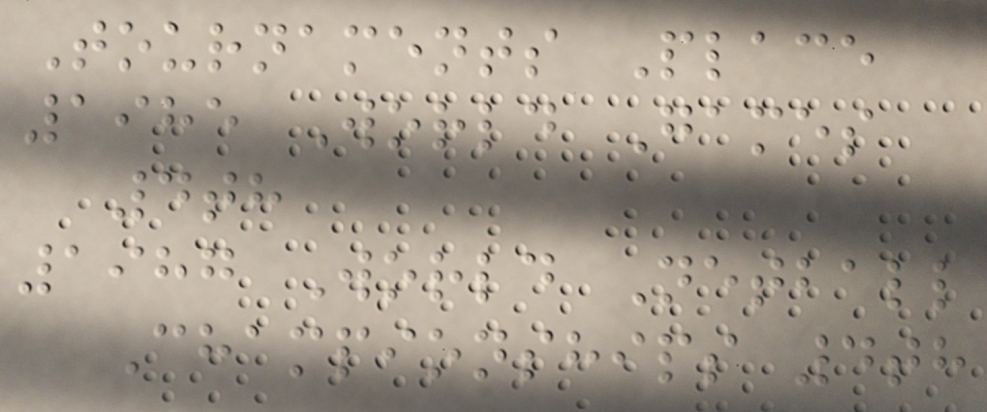Tournaments Place
1985 World Games
4th
1987 World Netball
Championships 4th
